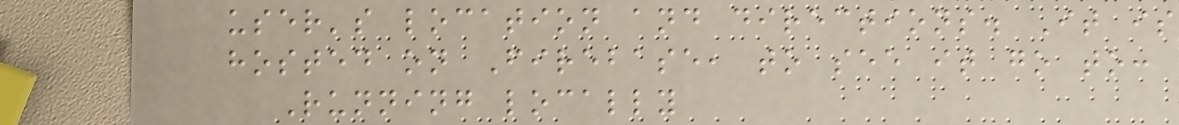user's location and directions. It is
hosted on Firebase, to see it go to:
Running locally
